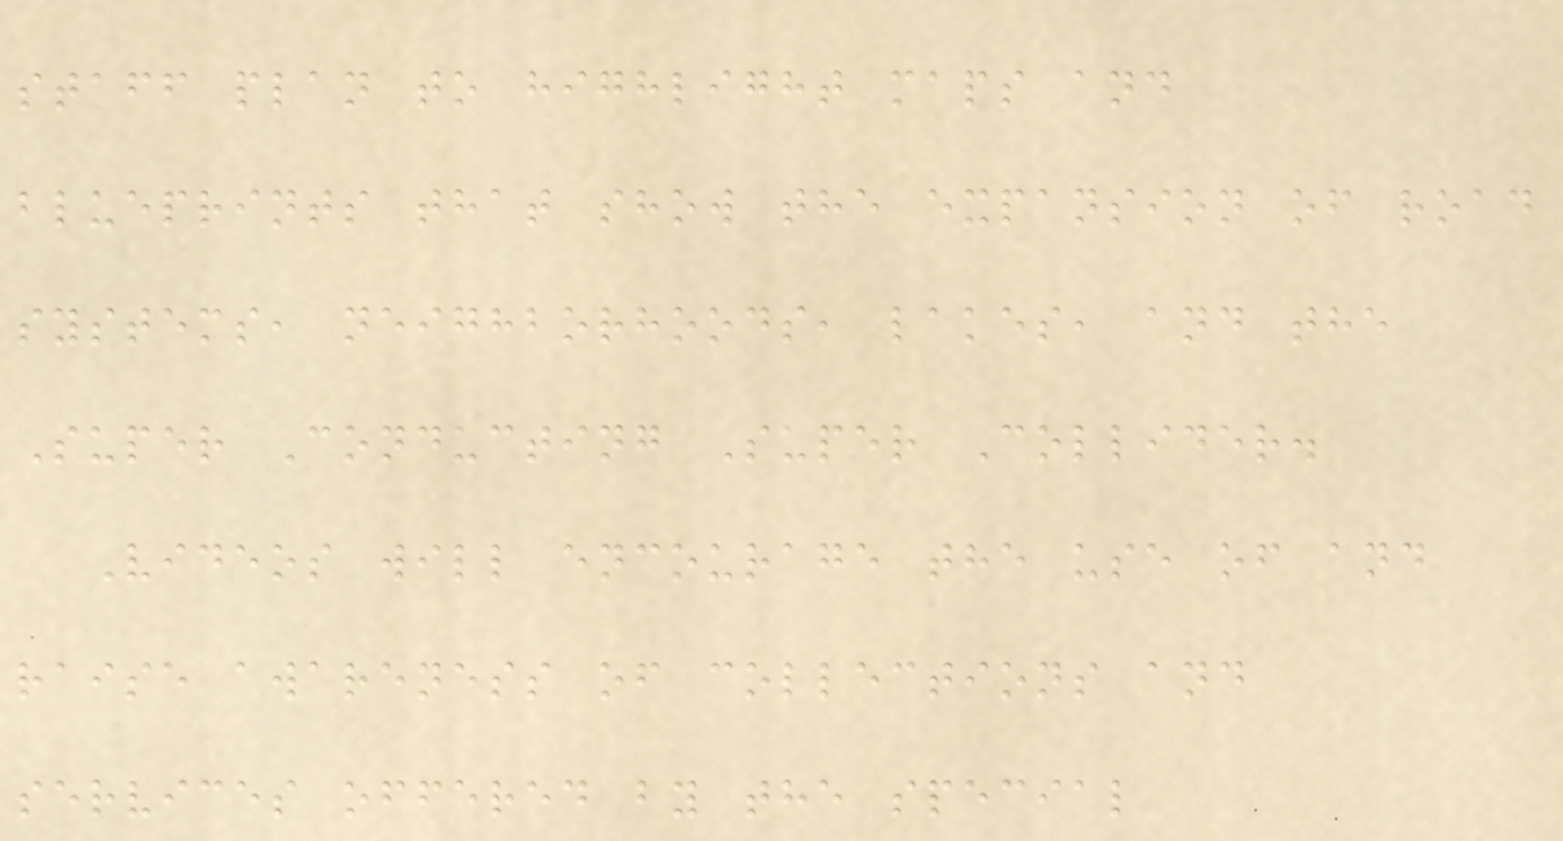staff plan to highlight maps and
blueprints that show the expansion of road
systems, neighborhoods, lakes, and the
Super Conducting Super Collider.
Videos will encourage the use of and
raise awareness of collections and
services offered by the special
